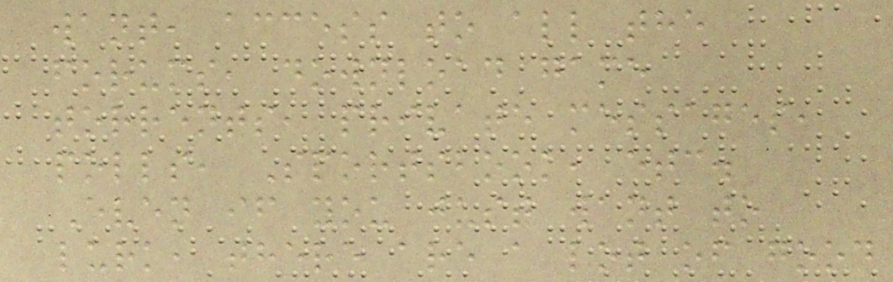want, access to all the
forums, download game
torrents, private messages,
polls, Sportsbook, etc.
Even if you just want to
lurk, there are a lot of good
